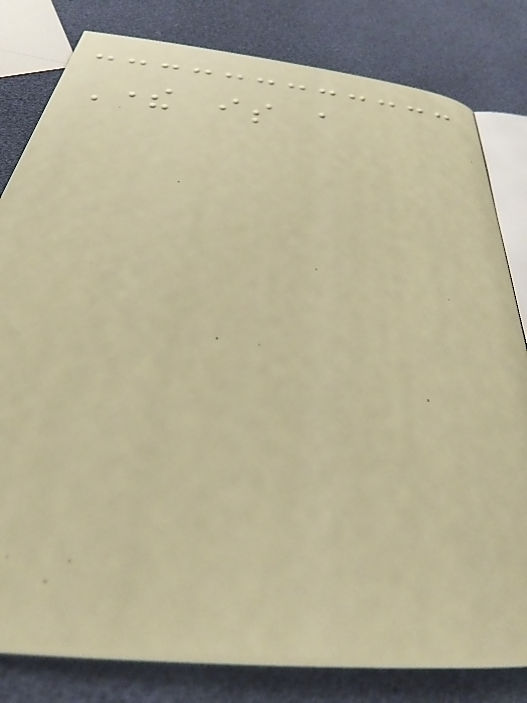There is a
